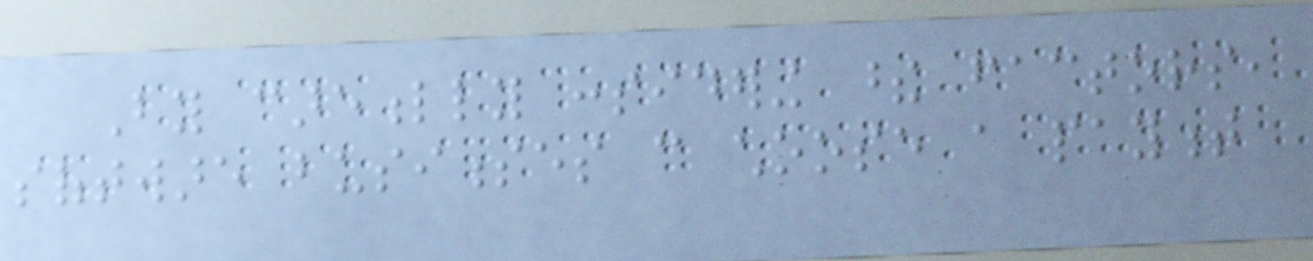By carefully considering these factors,
software businesses can choose a payment
